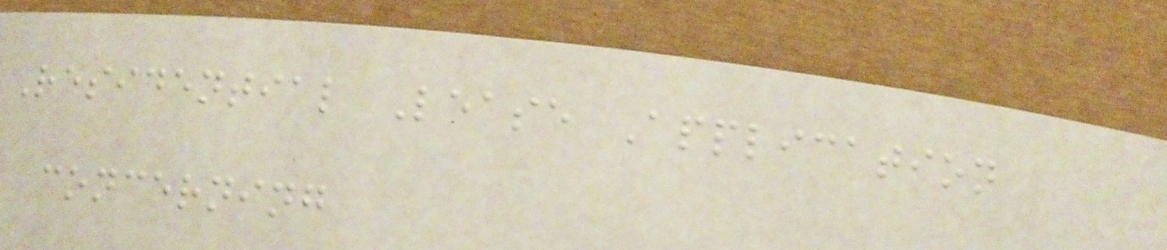Residential Lease Application
concerning
